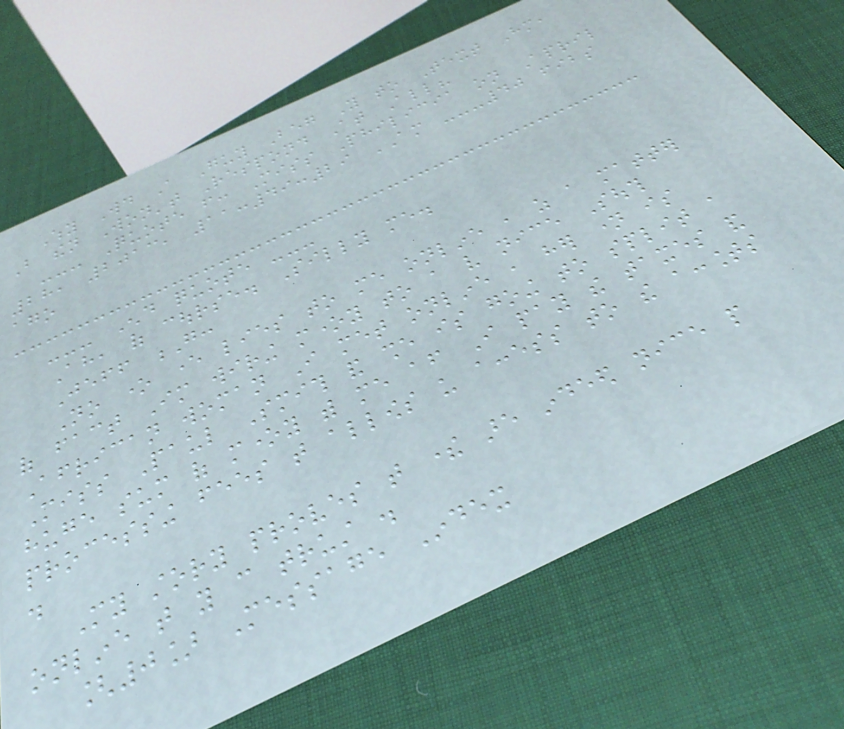Why Would A Guy Beg You to Text Him,
But then Won't Respond At All?
--- Quote from: Miss Philicia on April
28, 2013, 11:49:29 AM ---40 fibs
ago
--- End quote ---
Ah, of course. Silly me.
Jeff G:
No one ever lies to me online , as a matter
of fact Im wiring money to a very nice South
African woman I met online , her name is
Miss Paul Smith and she is going to split a
huge sum of money with me after I pay the taxes and
processing fees that allows us access to the accounts
.
My story proves that there are indeed nice people
online that you can trust .
[0] Message Index
